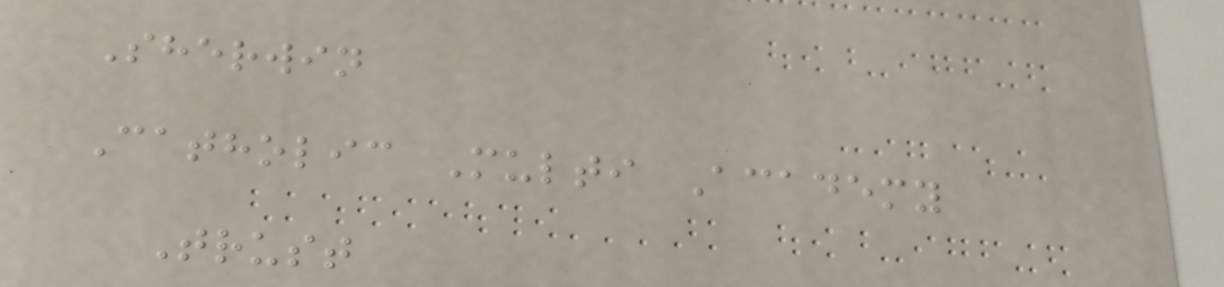Sherwin
Catholic Multi Academy
Trust
